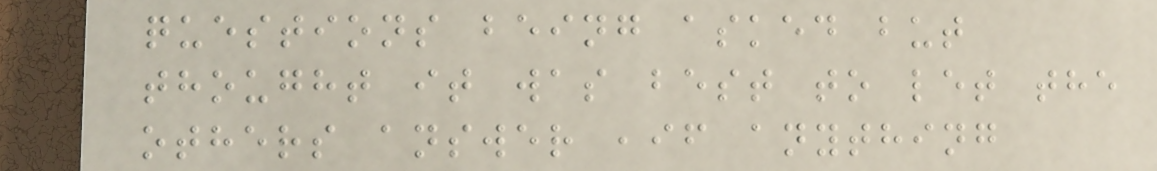questions being asked but
thought it was best to let the
others answer ,if anything
